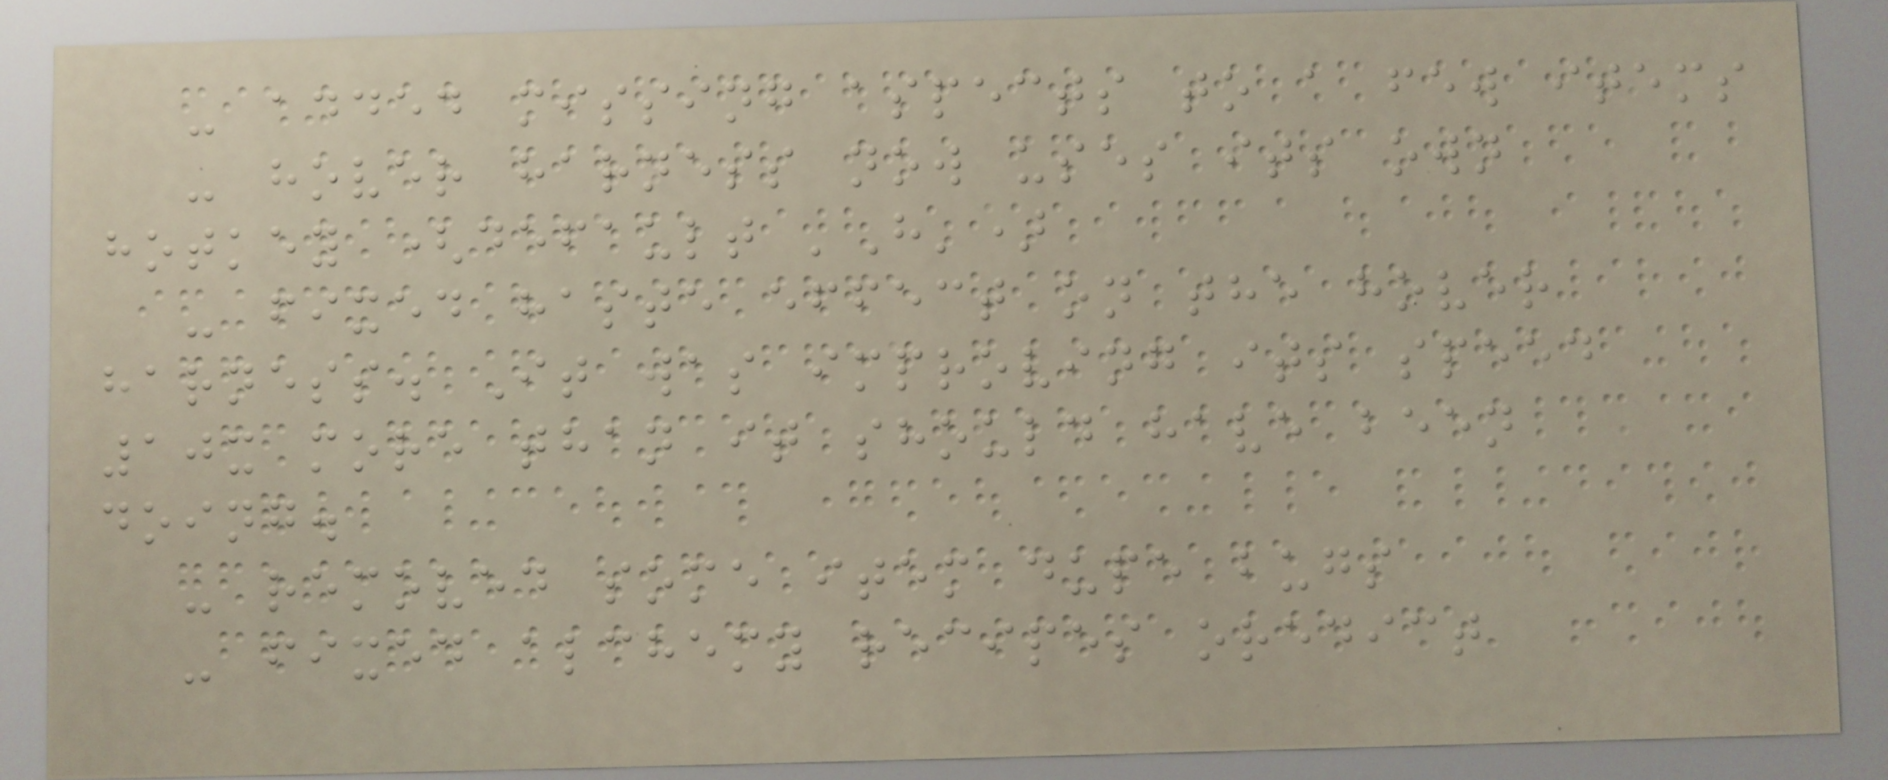- added missing aspects to a few items
- hover harness now uses its own
hotkey (default 'H')
- fixed haste effect on the hover
harness. It was improving its speed
10x more than it should have been
doing.
- removed some item dupe bugs
- fixed alchemy recipes oredict
